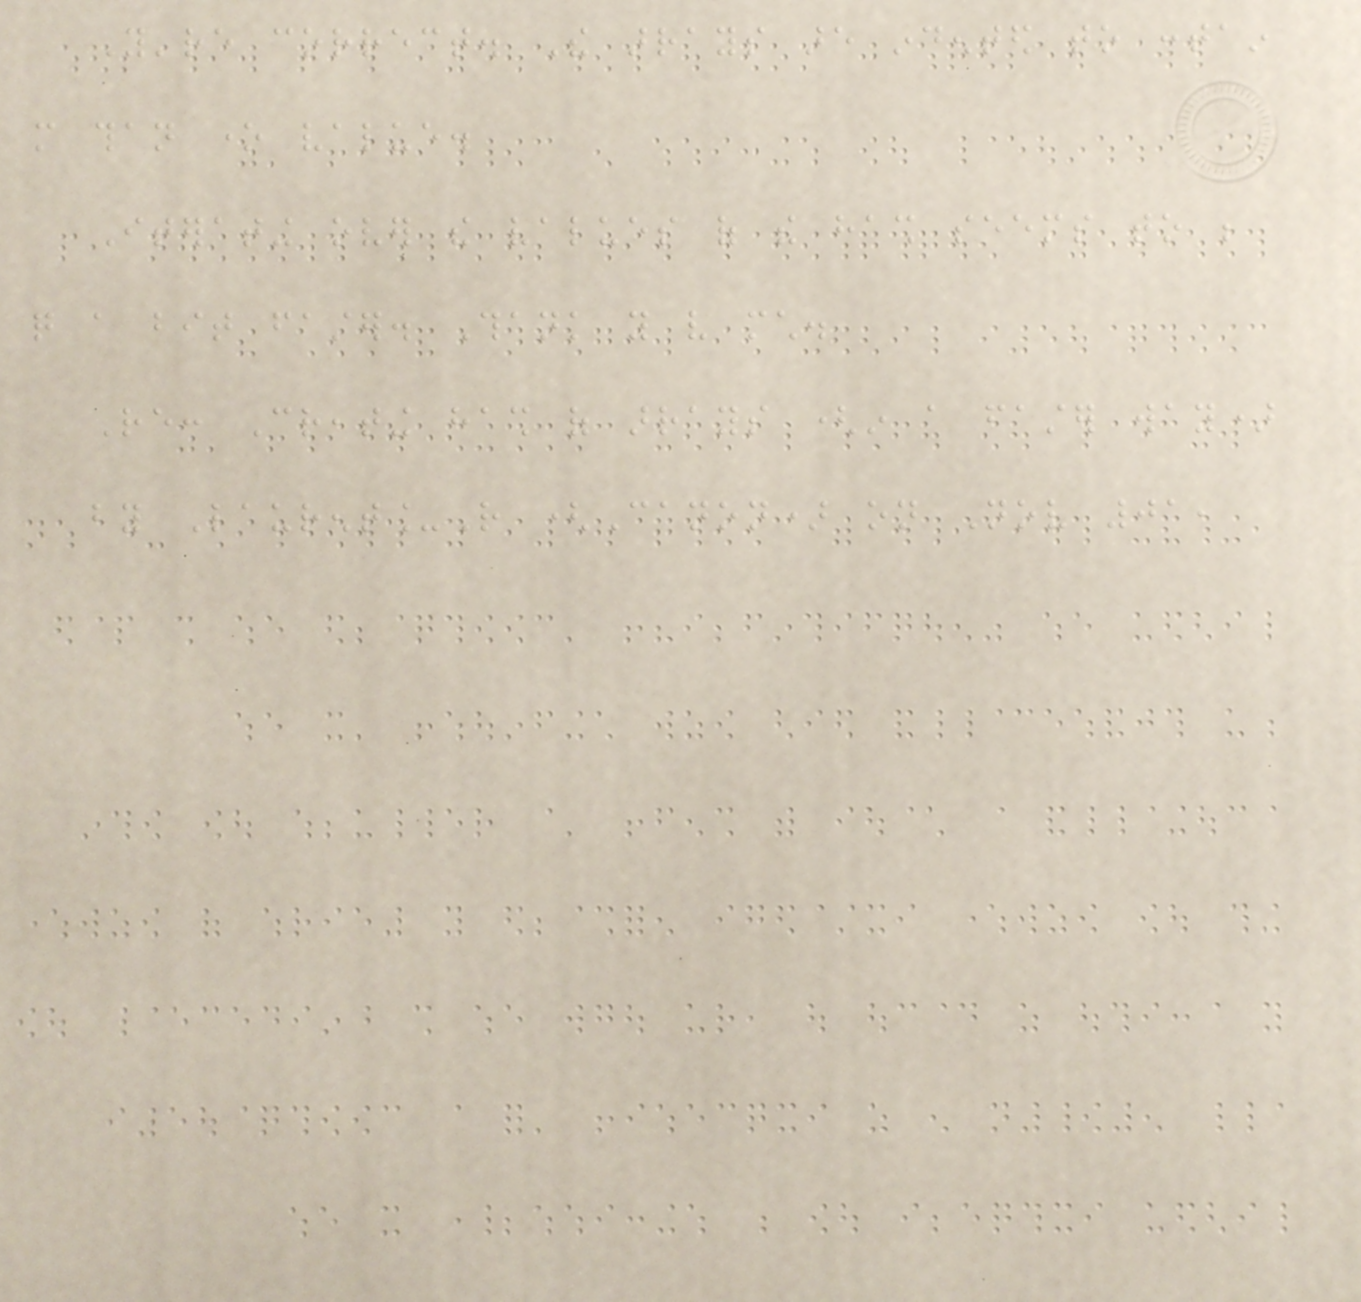You're correct. The arrays are indented to contain
more than one value.
Iterating over the values of the hash seems to be
quite a bit faster. Thank you very much.
Re: Creating hash of arrays (in a faster way)
by Laurent_R (Canon) on Nov 01,
